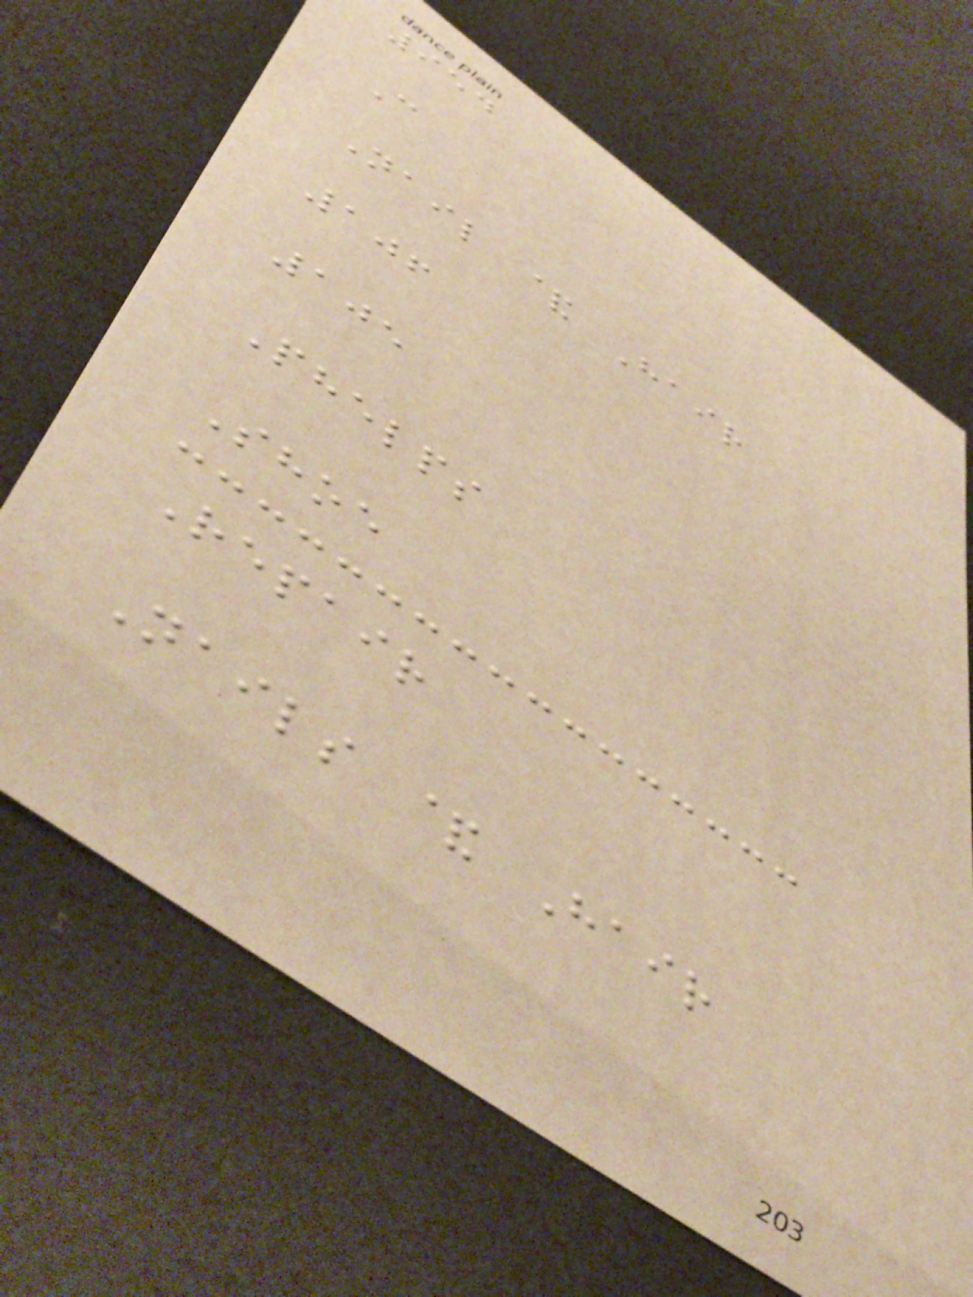954
C
Nail & Hair
106
105
Phelps
Shoe
Repair
Nails & Hair
